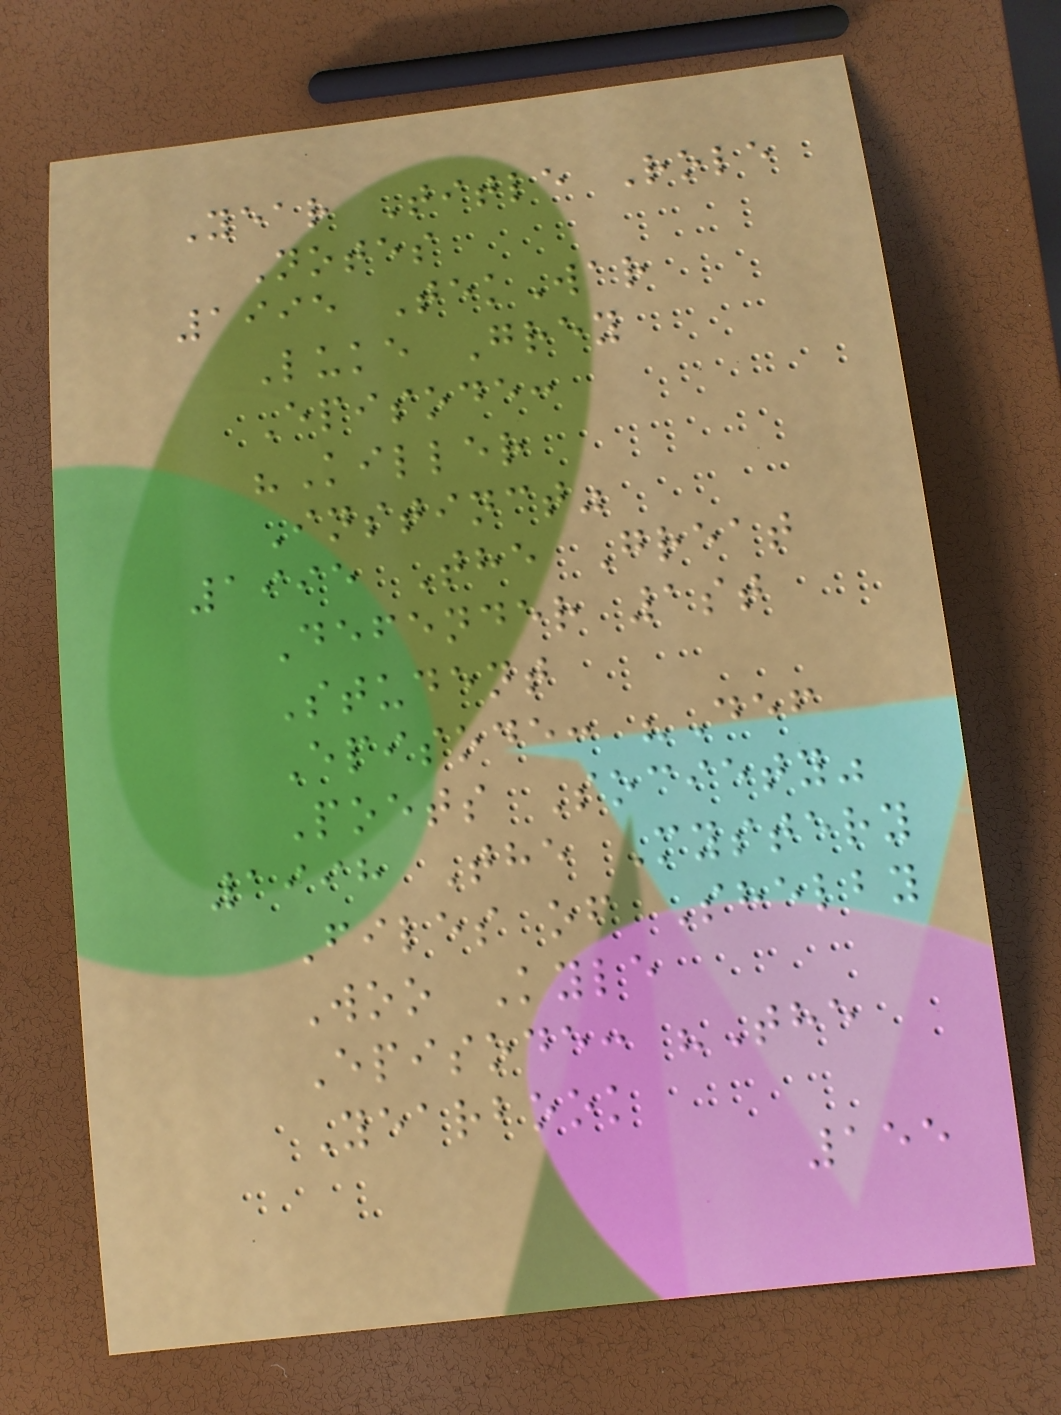Year Title Role
Notes
1995 TekWar
Luke Grey
Episode:
"Killer
Instinct"
1995 The Great
Defender 1st
Student
Episode: "Def
Poets Society"
1998 The Mystery
Files of Shelby
Woo Kyle
Episode: "The
Yearbook
155
